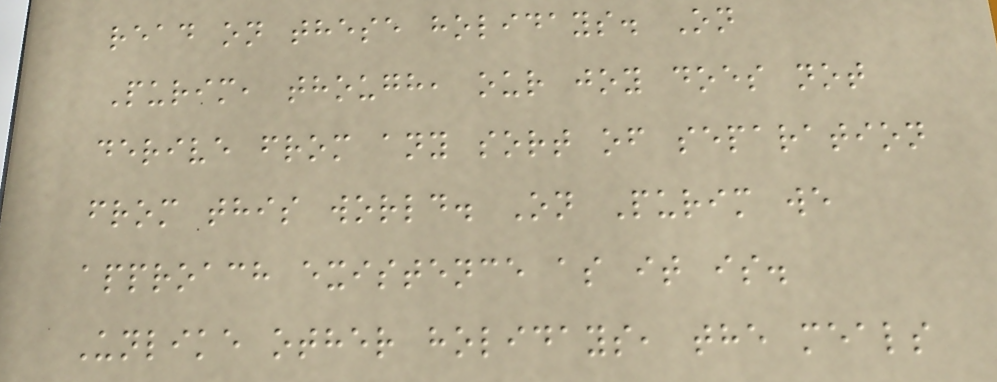read on these holidays. On
Purim, though, our joy does not
derive from any sort of separation
from this world. On Purim we
approach existence as it is.
Unlike other holidays, the meals
